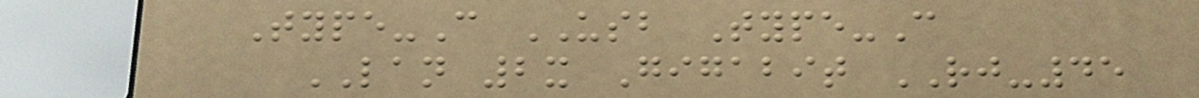Type-C USB Type-C
LAN 2x Gigabit RJ-45
